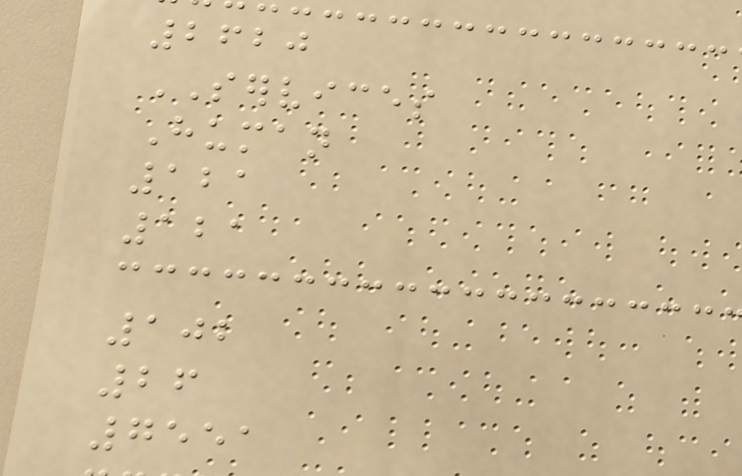2620
SERVICES
Human
121
121
102
26
7551
